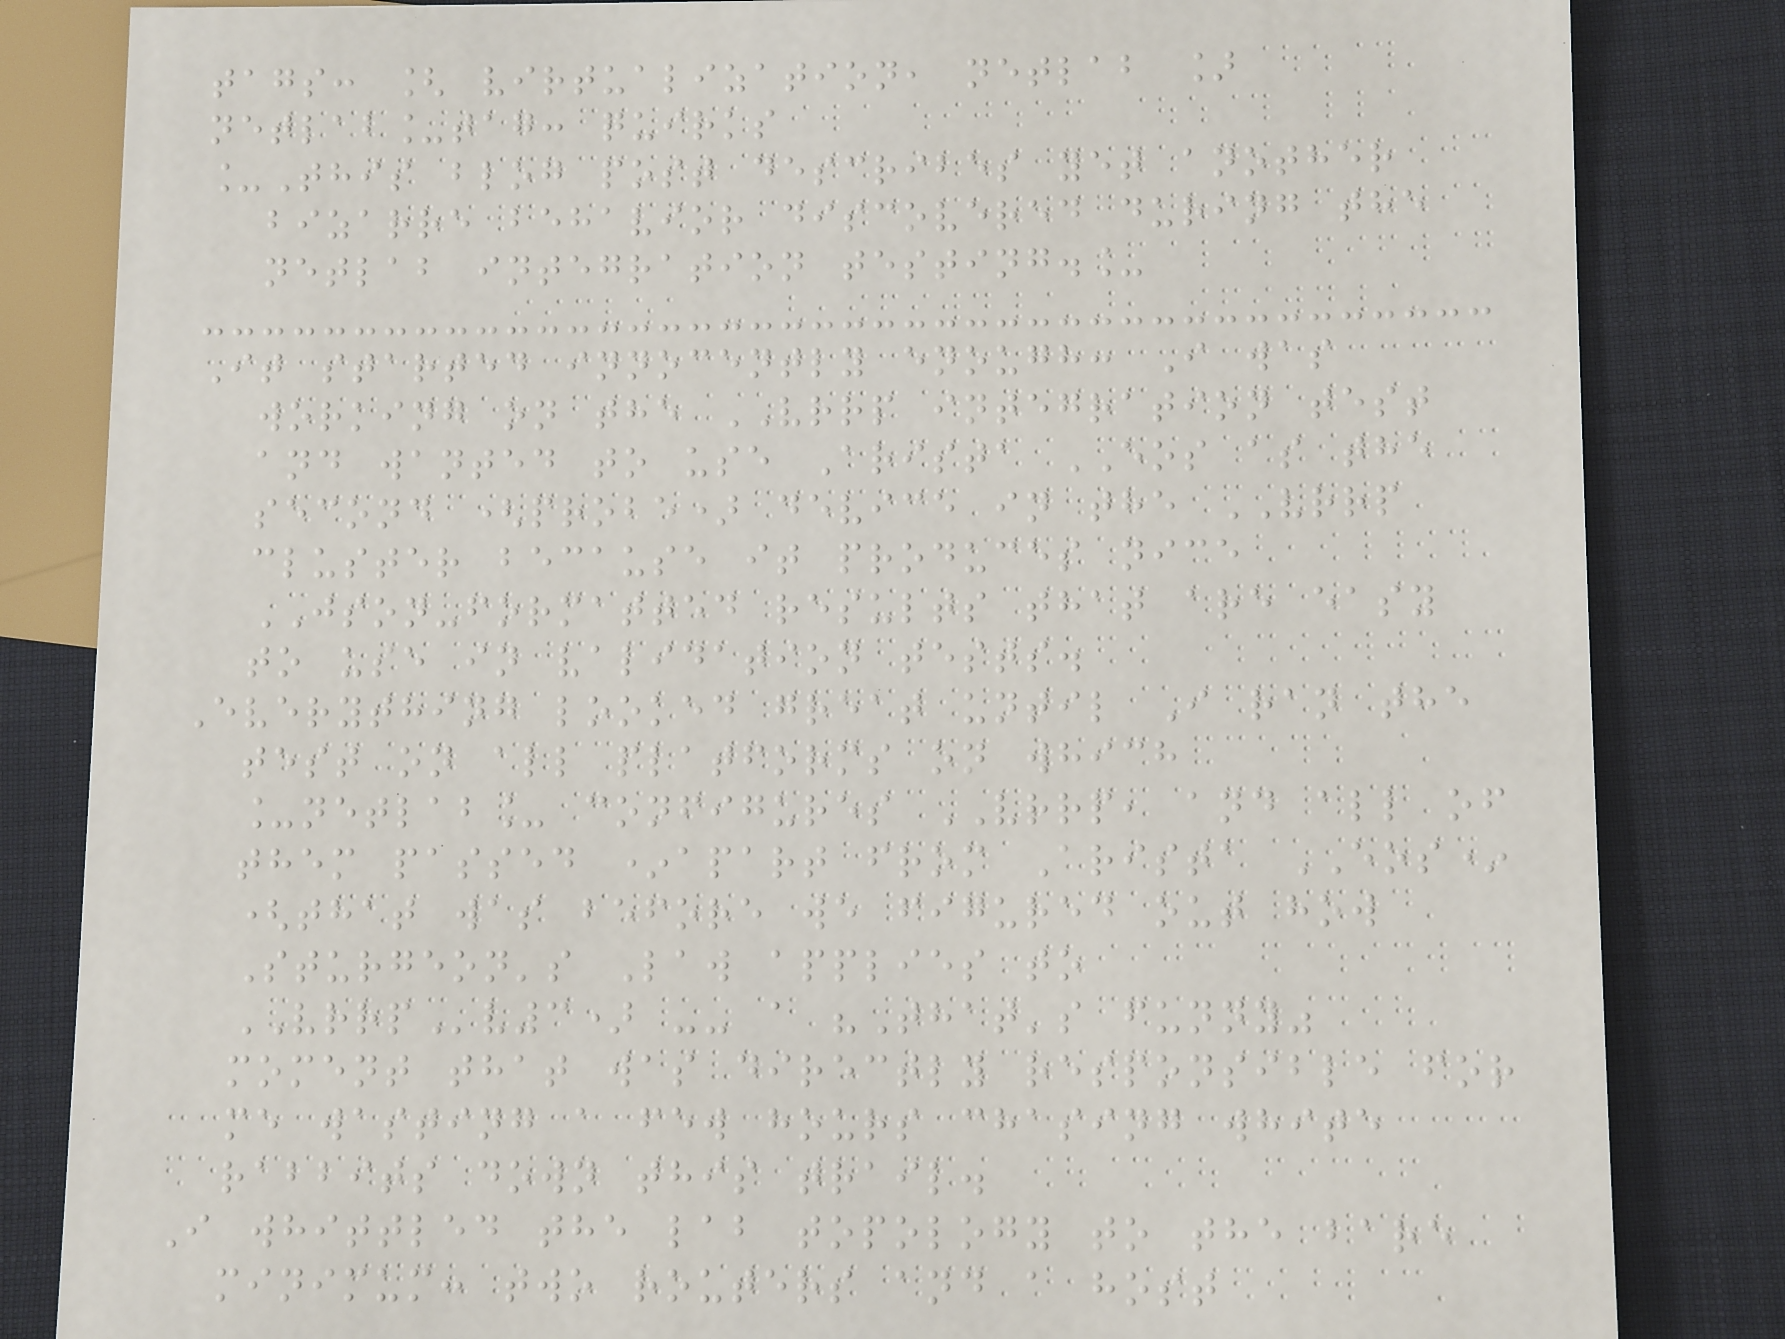tags: [ virtualization, netlab ]
netlab_tag: quirks
_This blog post describes yet another
bizarre behavior discovered during the
netlab integration testing._
It started innocently enough: I was
working on the VRRP integration test
and wanted to use Arista EOS as the
second (probe) device in the VRRP
cluster because it produces nice
JSON-formatted results that are easy
to use in validation tests.
Everything looked great until I ran the
test on all platforms on which
_netlab_ configures VRRP, and all of
them passed *apart from Arista EOS*
(that was before we figured out how
Sturgeon's Law applies to
VRRPv3) -- a "That's funny"
moment that was directly responsible for
me wasting a few hours chasing white
rabbits down this trail.
I whittled the lab topology to the bare
minimum: two routers and a host
